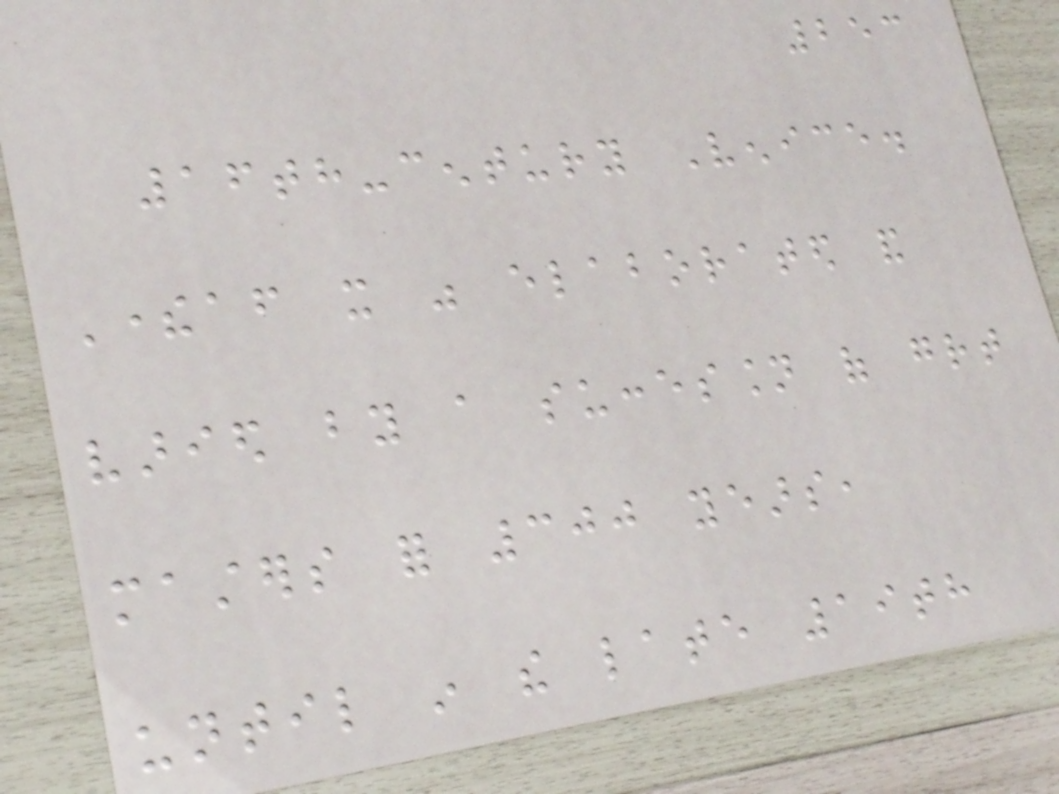253
16th-century Venice.
Thereafter it was elaborated and
varied by a succession of great
masters for 300 years,
until in the late 19th
